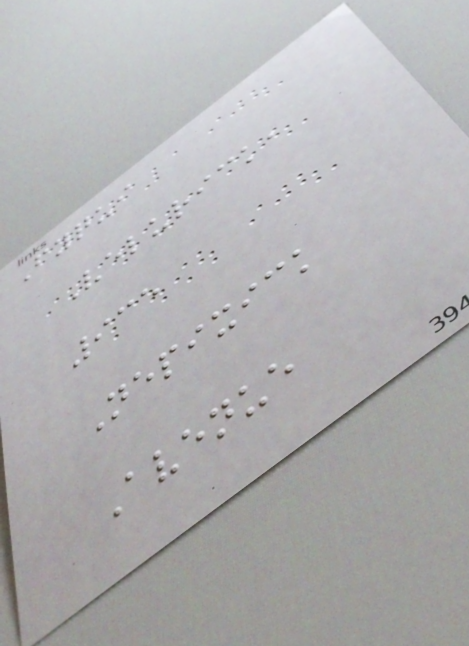Fyqui
Velurick,
935
Nepixick
Avenue
